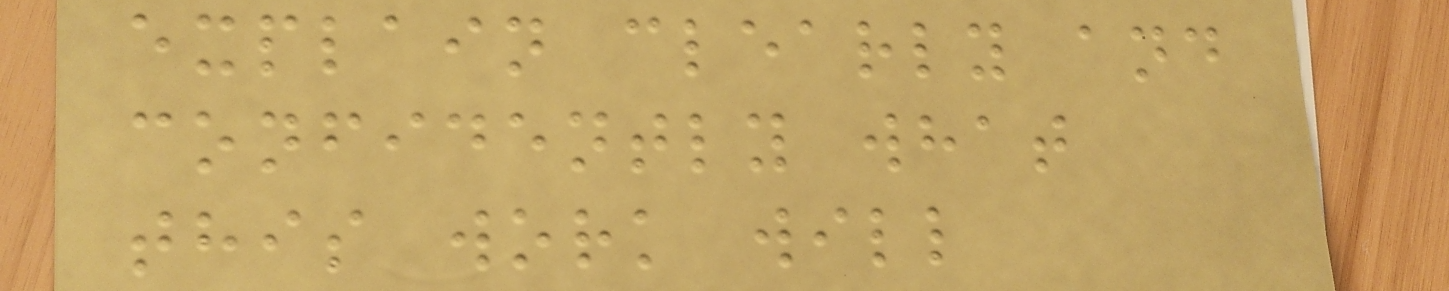explain clearly and
confidently what
this work will
